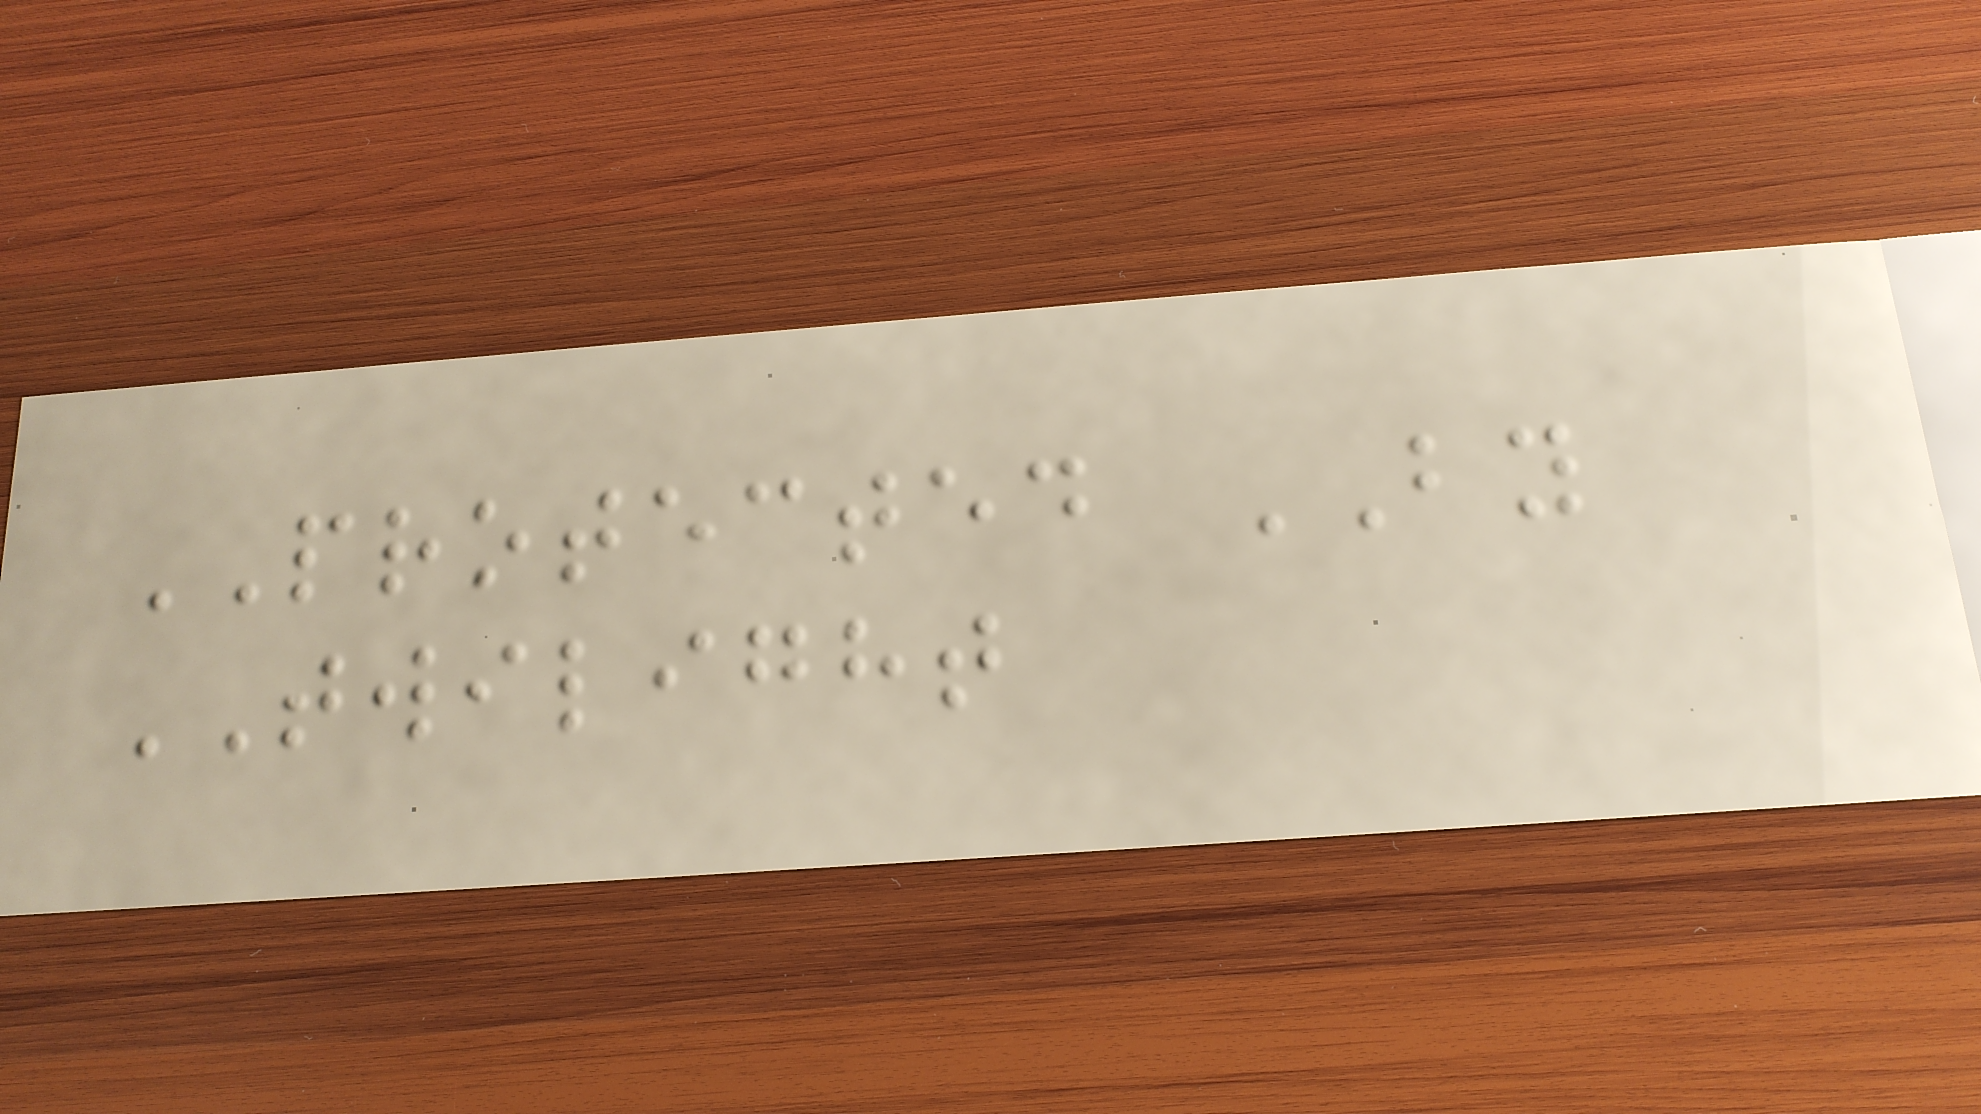PROTECTED BY
TWILIGHT
